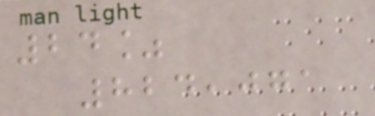24%
824,071
